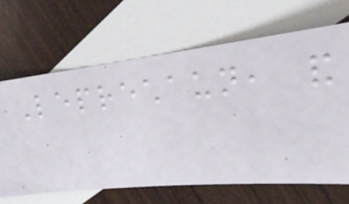Leprechaun, and
